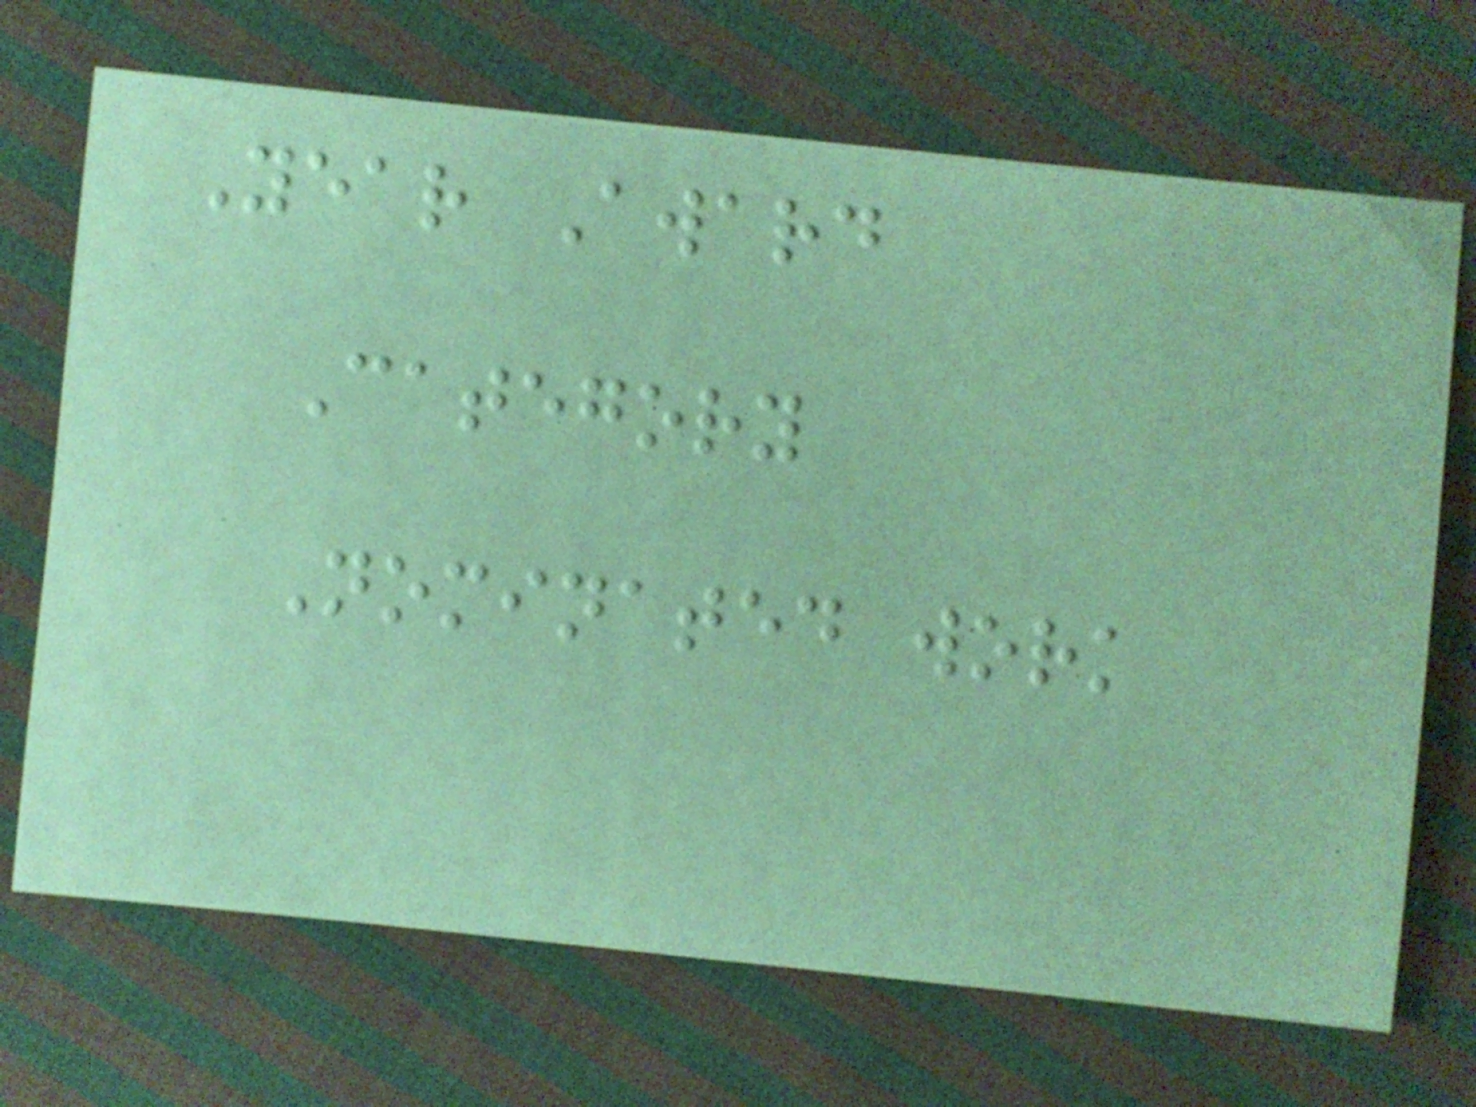Year Award
Category
Nominated work
